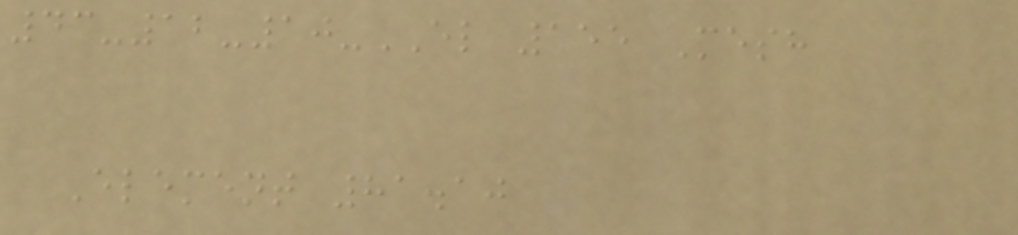43-12-10-EL 155 Mesh
Element 81.10
